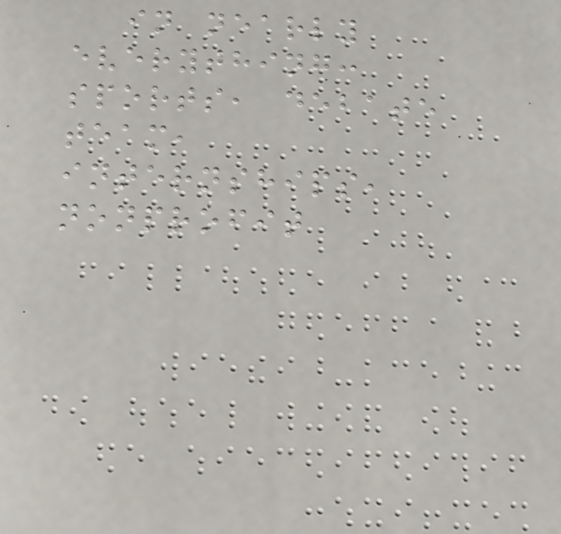in nearly
everything:
sports, debate
team,
internships,
nonprofit
